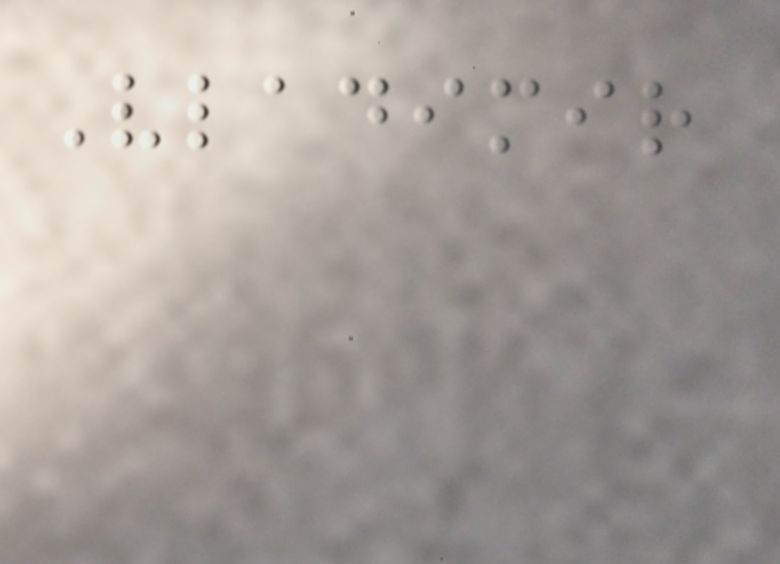Vladimir
